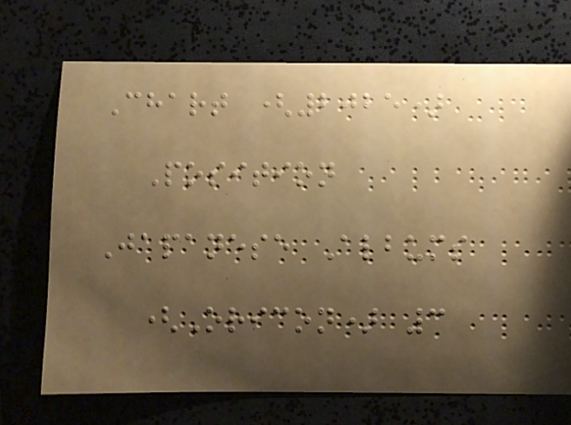Chart (2025)
Position
Japanese Albums
(Oricon) 3
